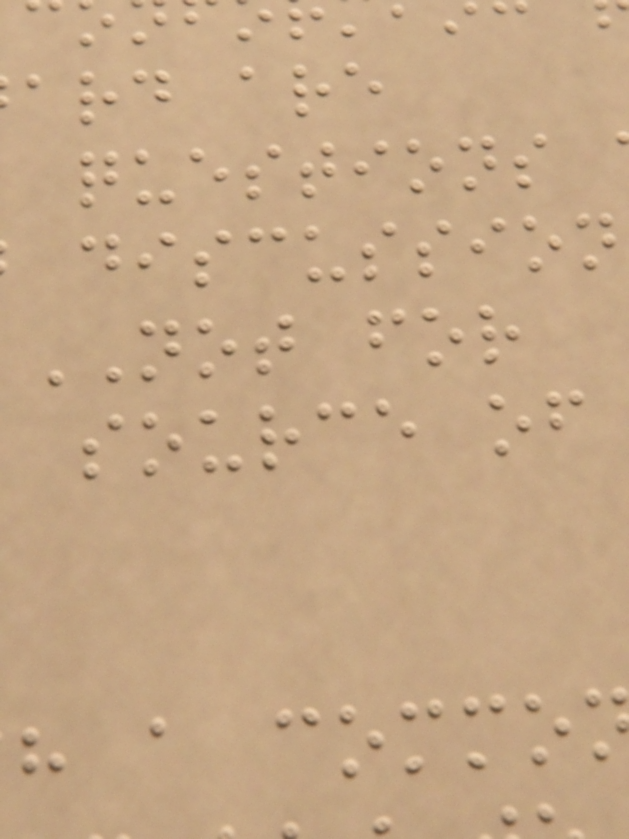ard are
questions
discussion
NOT for
source of
h a commo
